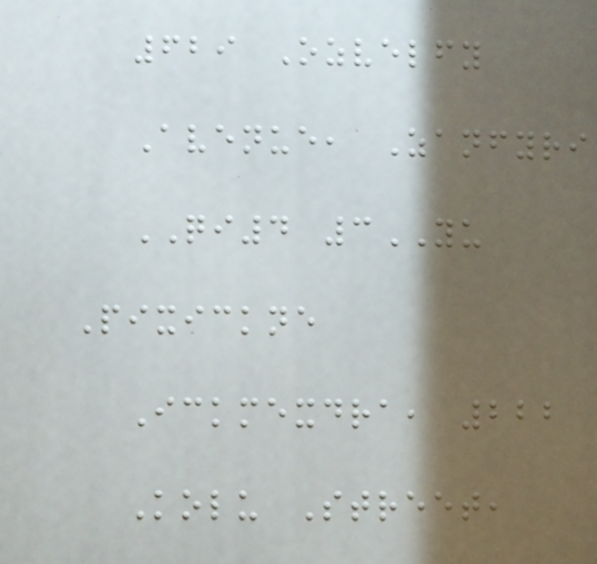629 Ozvelfy
Avenue, Zanfyri
QI4 3YU
Pixickne
Ickmexdra, 222
Kolu Street,
